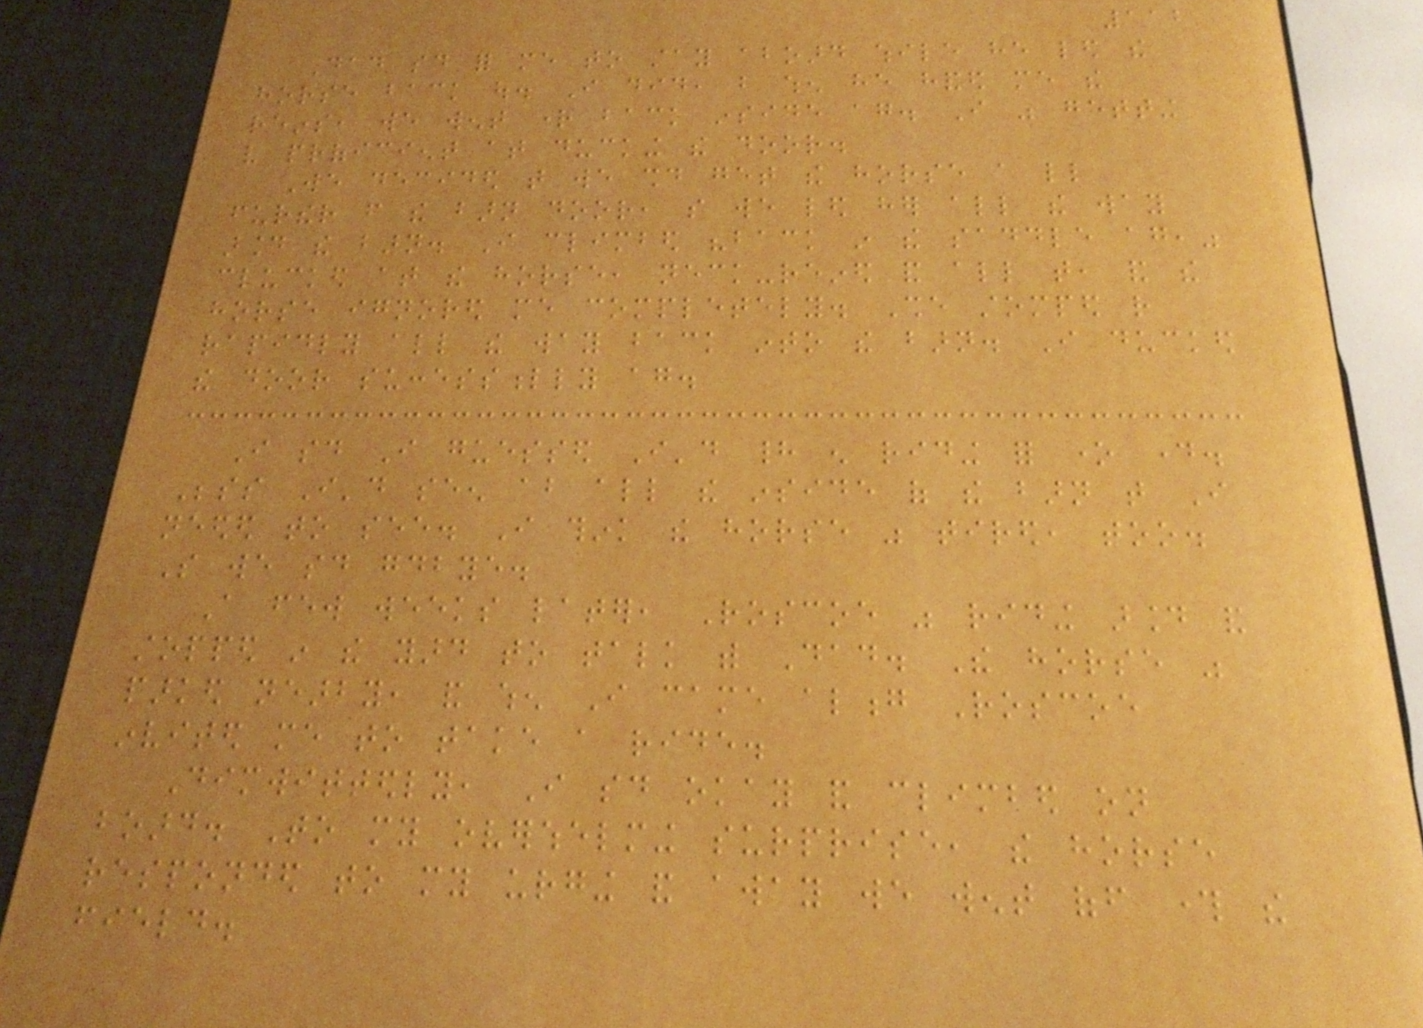112
Dad said for me to stay aboard while he led the
horse back out. I did, but when he handed me the
reins, we went right back inside again. I was getting
very proficient at ducking the door.
We decided that we should get the horse a little
further from the barn door, so we led her all the way
around the barn. I climbed "back in the saddle again,"
clucked at the horse, neck-reined and all that, and the
horse ignored me completely. She stomped rather
rapidly all the way back into the barn. I ducked
the door successfully again.
I said I guessed I'd had enough riding for one day.
Besides I'd seen about all the inside of the barn that I
needed to see. I think the horse was tired, too.
So we said goodbye.
A few weeks later, Roscoe was riding around and
stopped in the yard to talk with Dad. The horse was
parked nearby, and when I came along Roscoe
invited me to take a ride.
Dimwittedly, I said okay and climbed on
board. To my overwhelming surprise, the horse
responded to my urging and away we went off through the
field.
